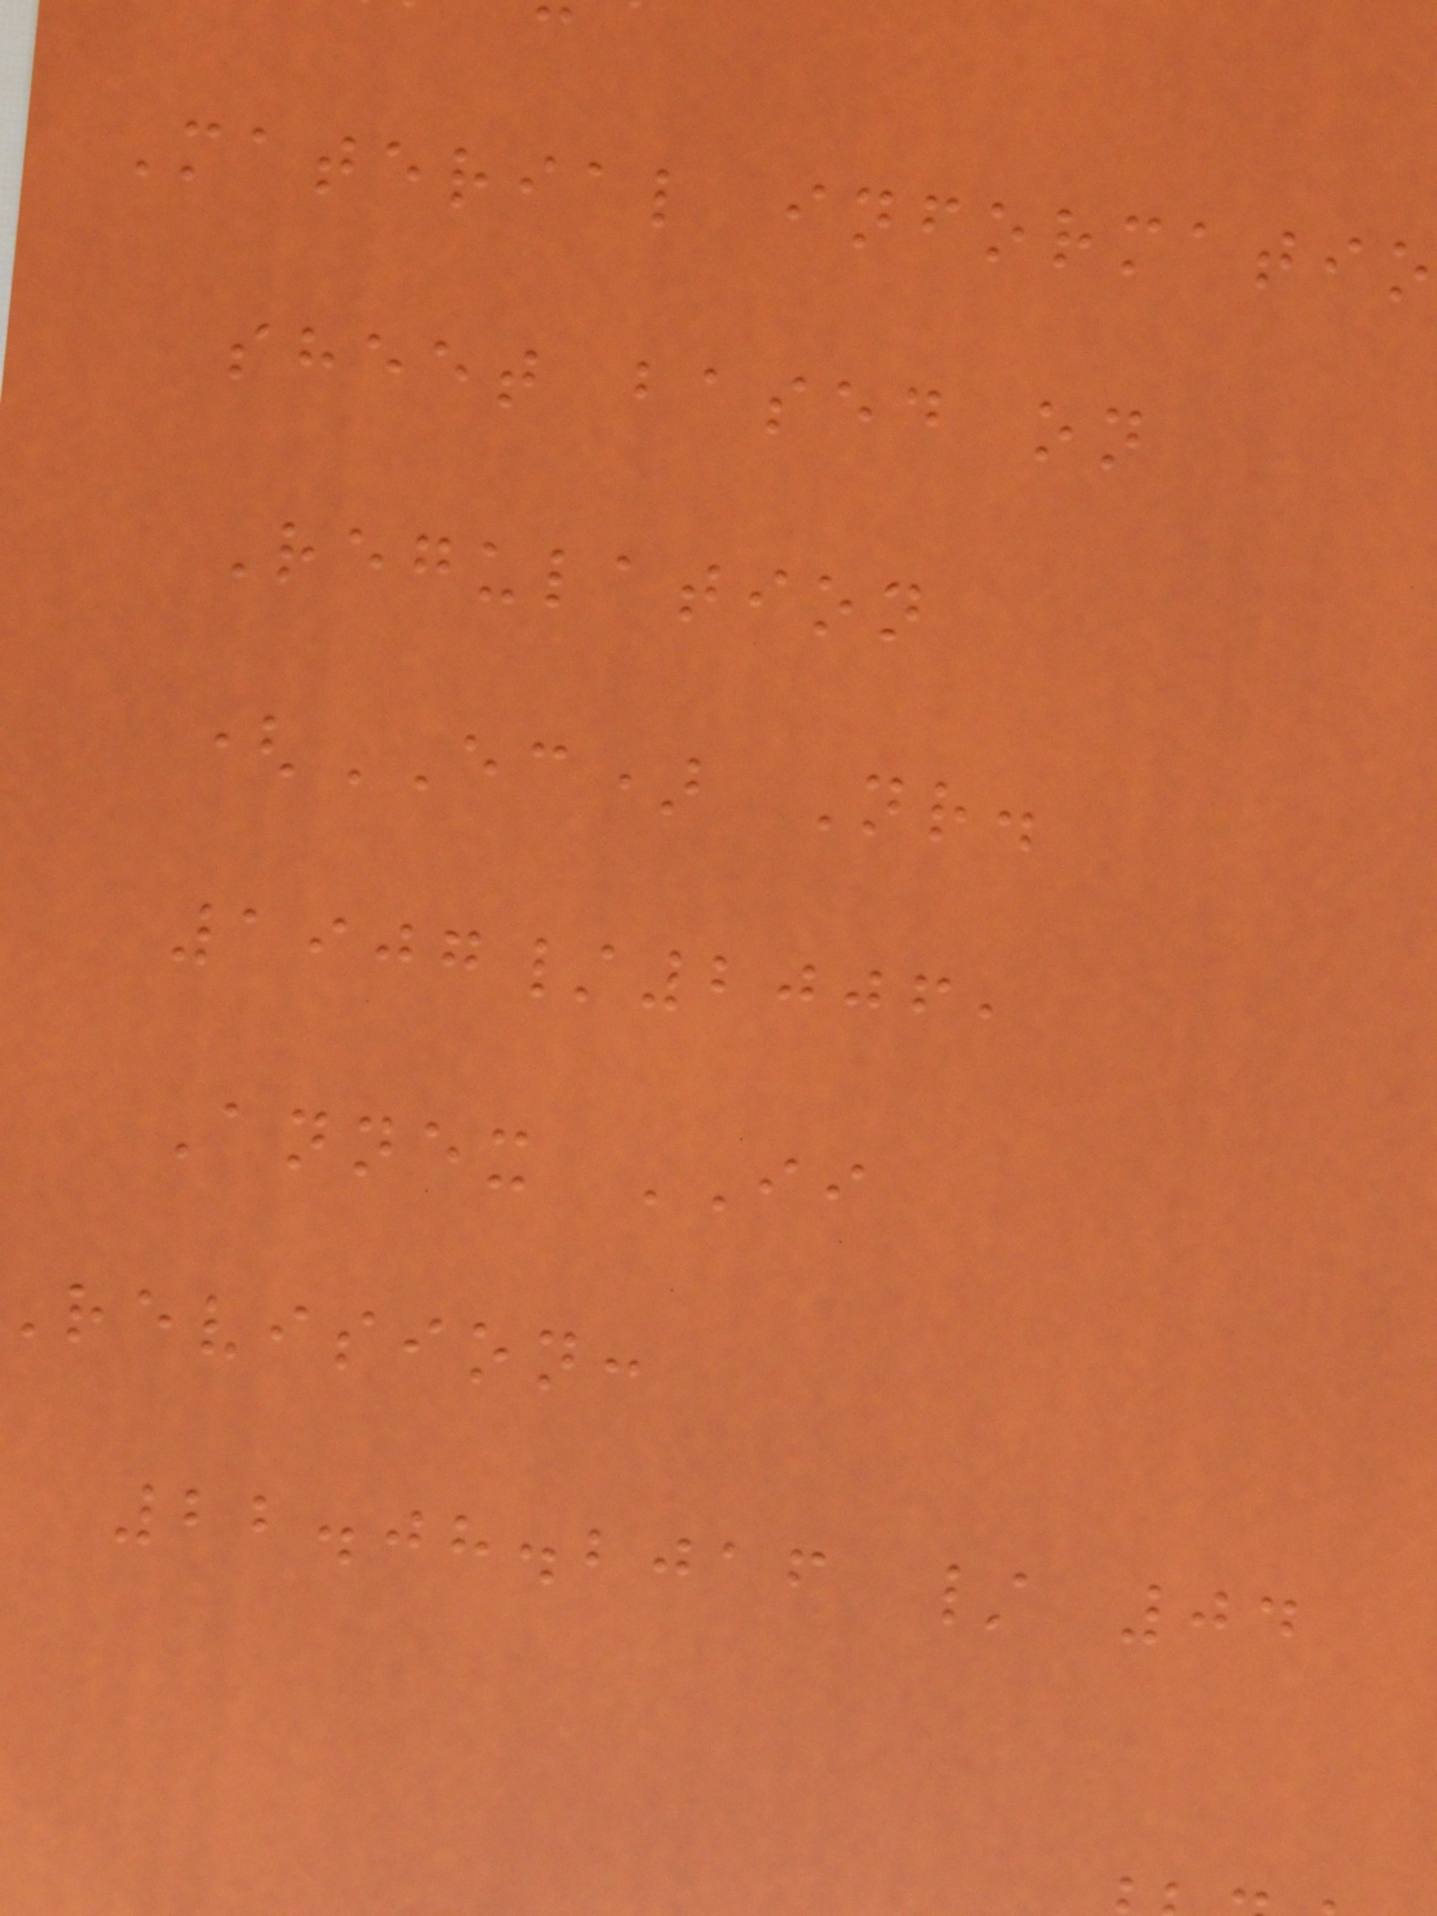Material informatio
sheet based on
Regulation
(EC) Nr.
1907/2006,
Annex II
revision:
22.08.2016 / 04
